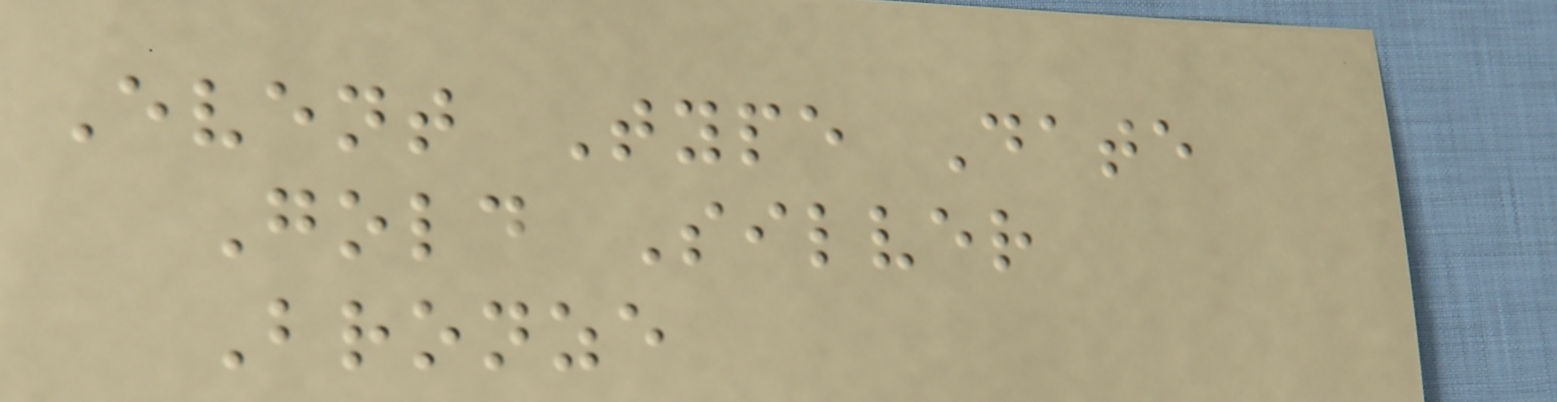Event Type Date
Gold Silver
Bronze
